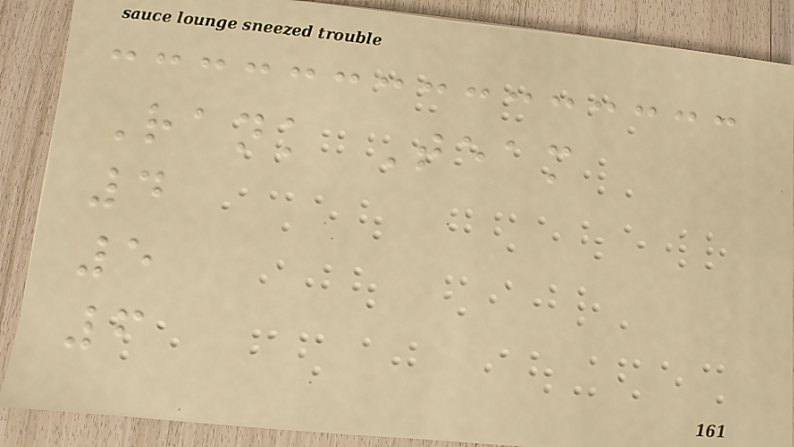Rank Team
4
5
6
